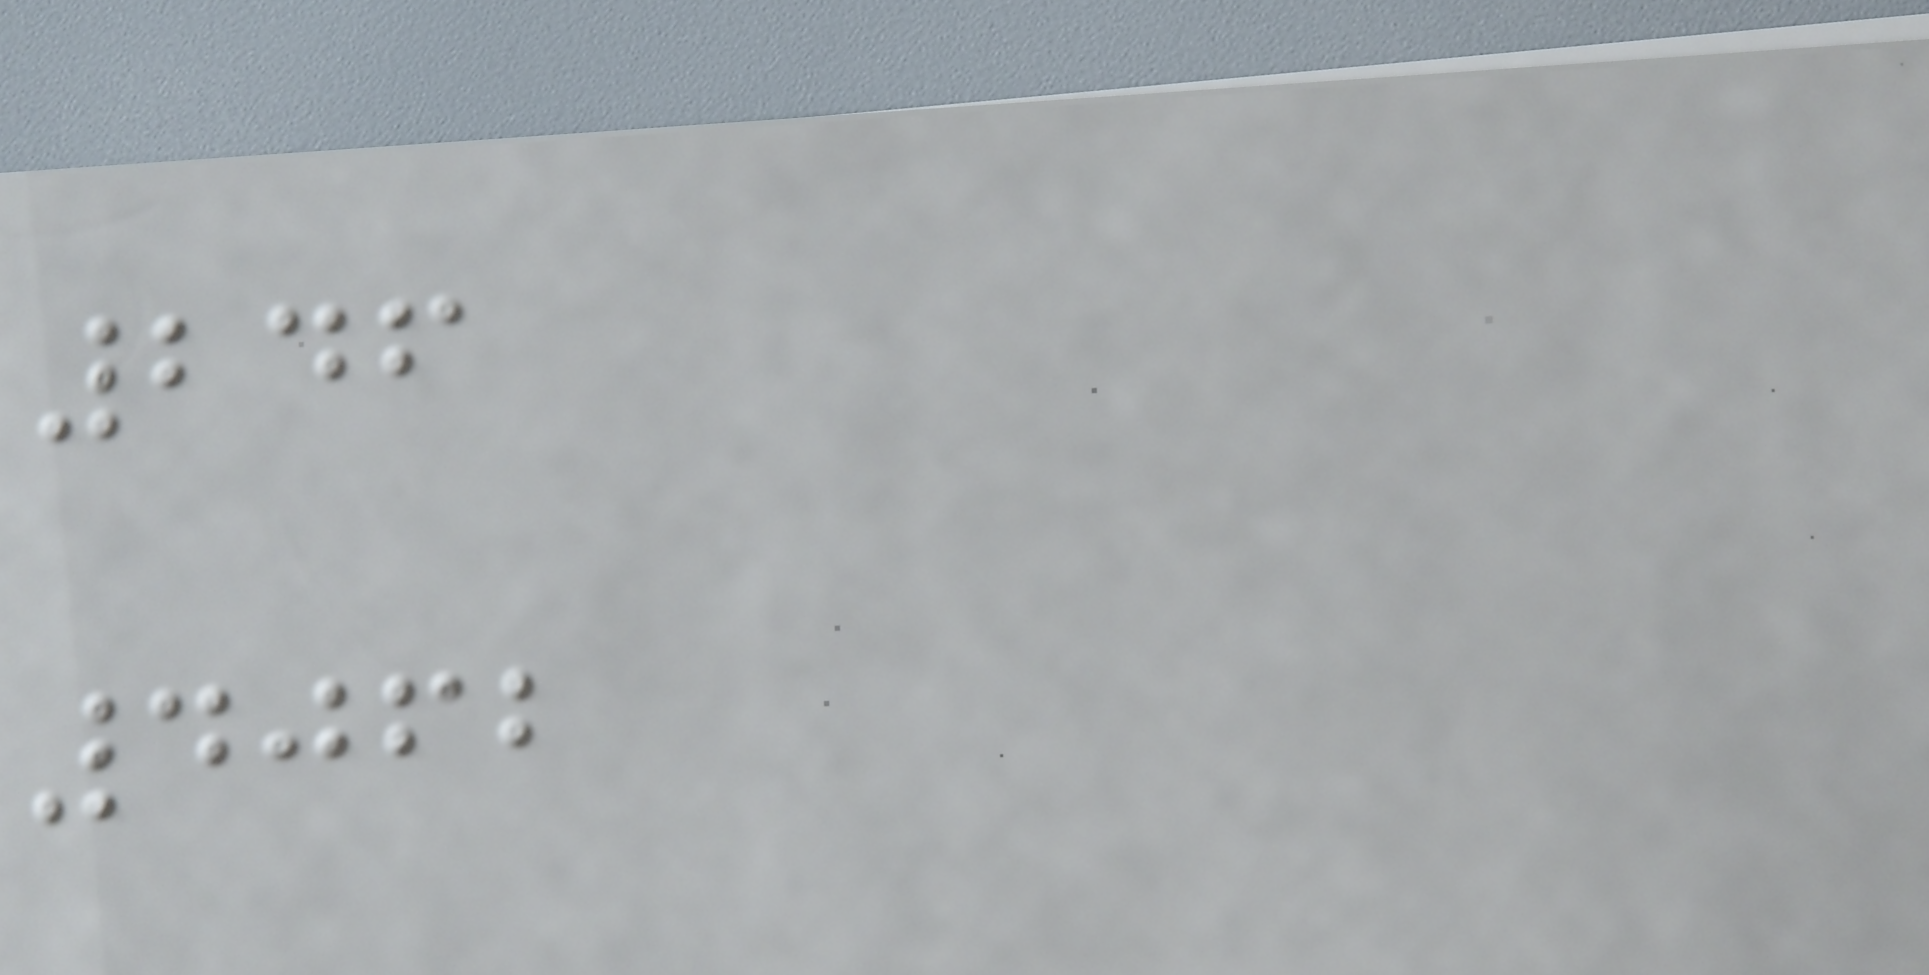246
4062
